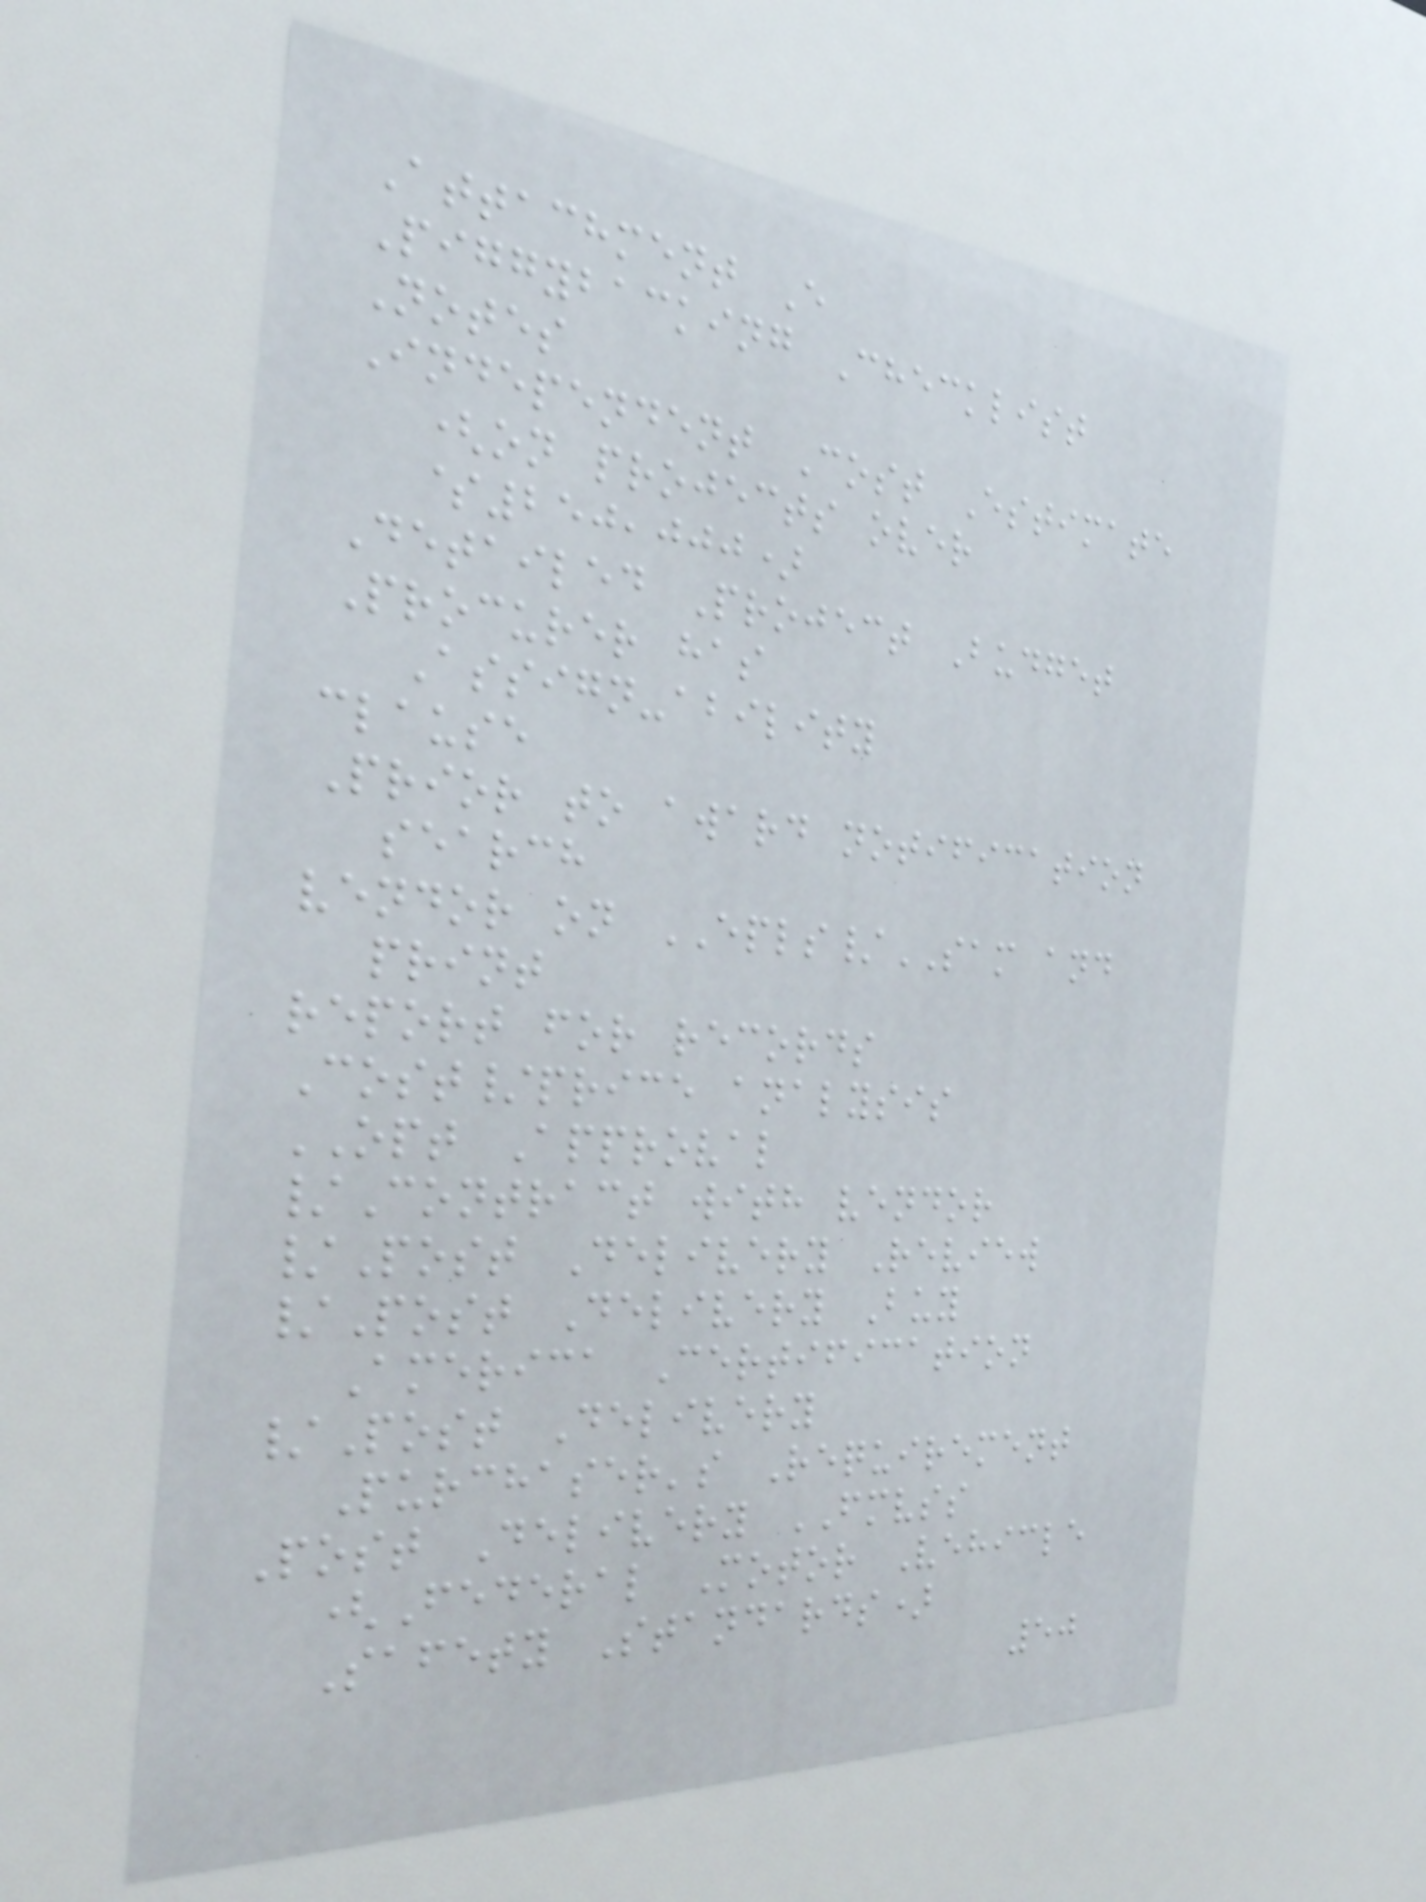Attachment E
Piggybacking Checklist
Notes
Independent Cost Estimate
(on projects over
$250,000)
Detailed Project Budget
Procurer has
Assign-ability
clause
Prior to award notification
search
vendor on EPLS/SAM and
print
report for records
Cost/price analysis
OPT Approval
/Contract with vendor
/Post Delivery Review
/Post Delivery Buy
America Certification
/Post Delivery
Purchaser's Requirement
Post Delivery FMVSS
(Federal Motor Vehicle
Safety Standards)
50
